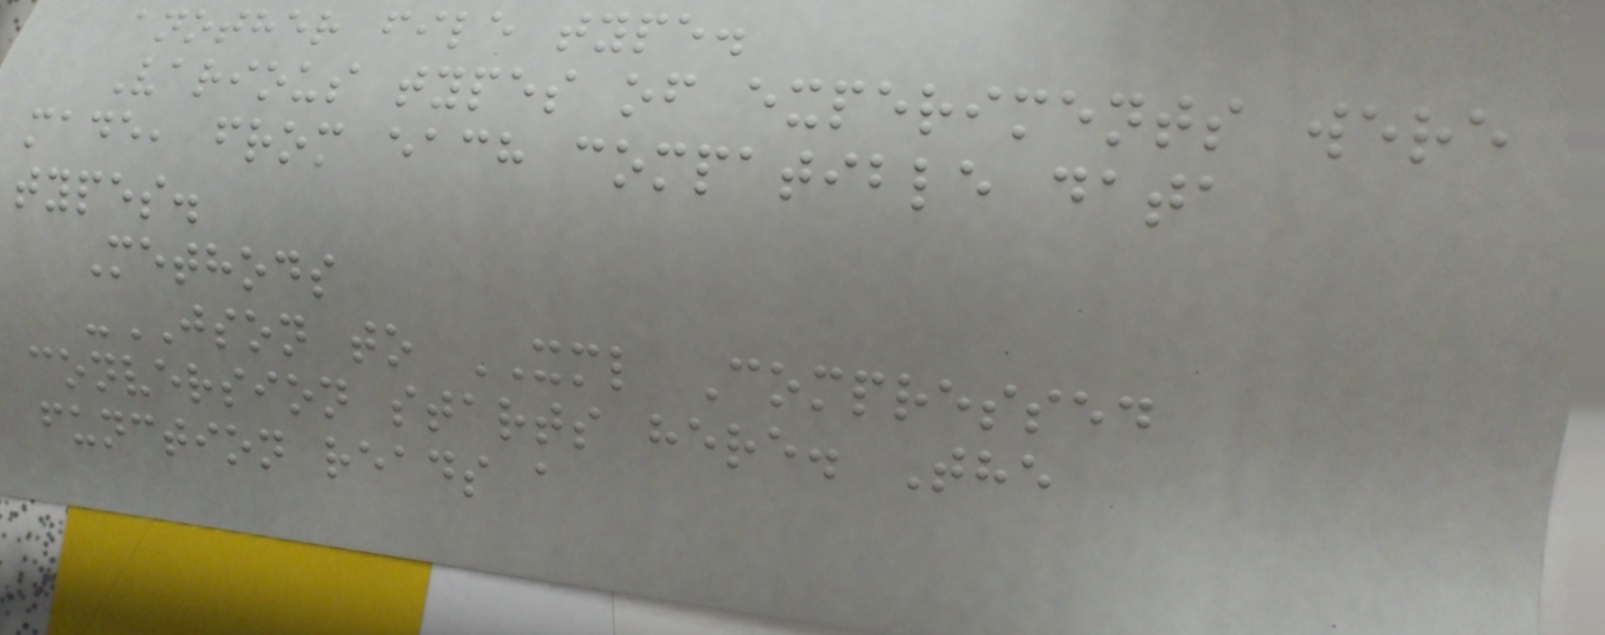another file type.
Various types of experiments were
made, from each compatible data
types.
Methods
-JSON to XML Compressed
conversion starts here. The
function reads a
